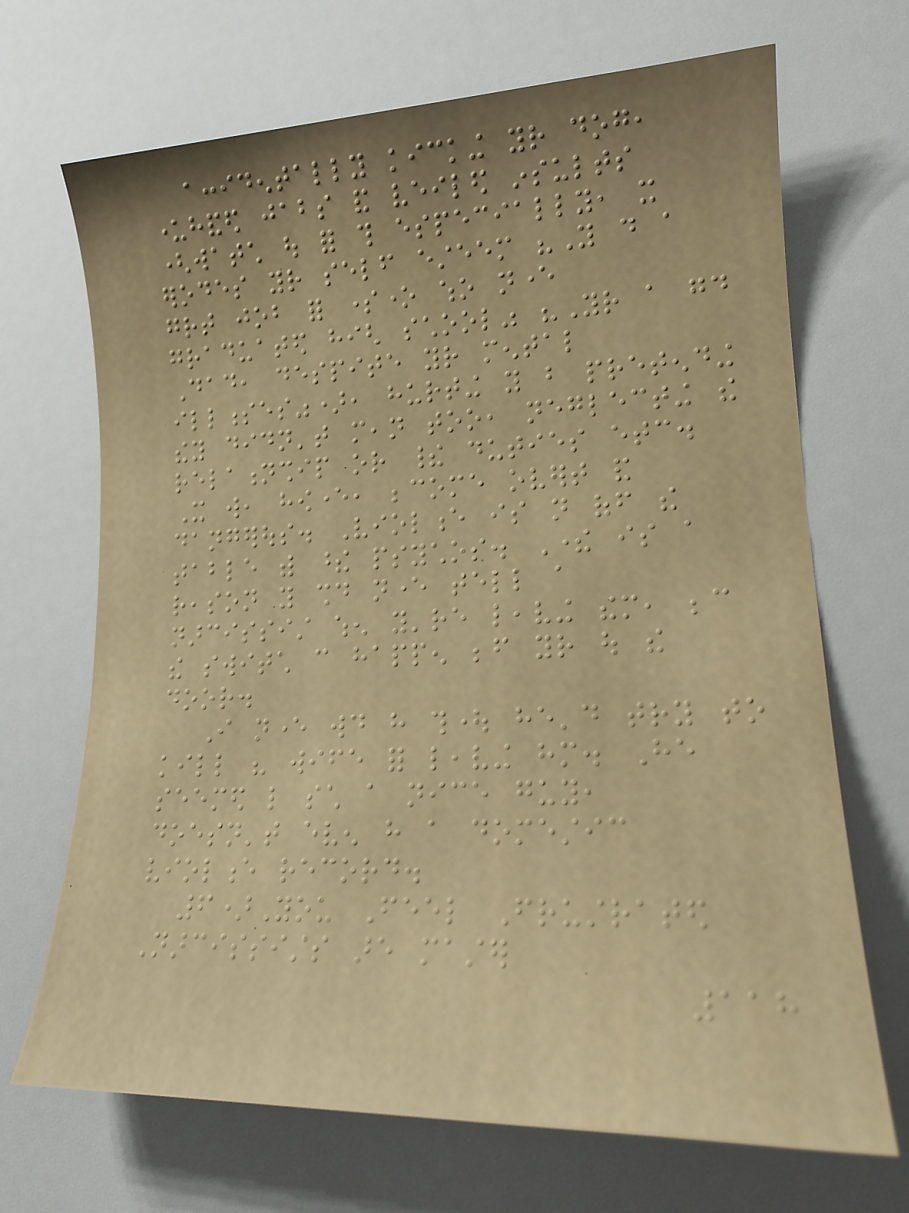accidentally kicking your dog,
underhanded jabs and veiled insults
(watch out for this especially, it
erodes your self esteem "You do a
great job for someone who never
graduated high school" "Your a good
Dad, despite your mental
illnesses"), hurting you but pretending
they didn't mean too, neglecting the
relationship or their duties etc.
It will, however, become overt and
dangerous. Violence is not off the
table with these psychos. There is a
reason you should never tell a
narcissist when you're leaving them, because
the switch can happen before your out the
door.
I never would have thought he'd try to
kill his wife for leaving him. He
seemed like such a nice guy,
doesn't even have a domestic
violence record.
6)You Feel Frustrated
Narcissists are master
118
